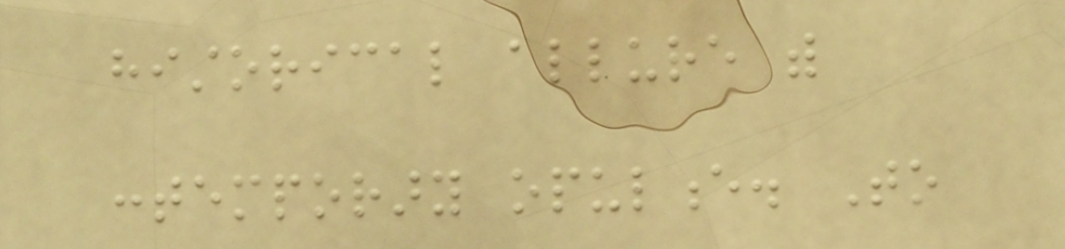historical allure with
contemporary opulence. To
